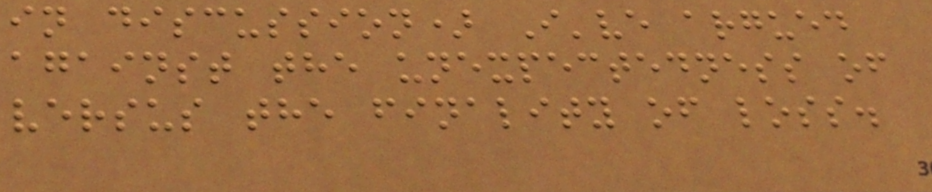in discussion) I've argued
against the unexpectedness of
versus the finality of loss.
